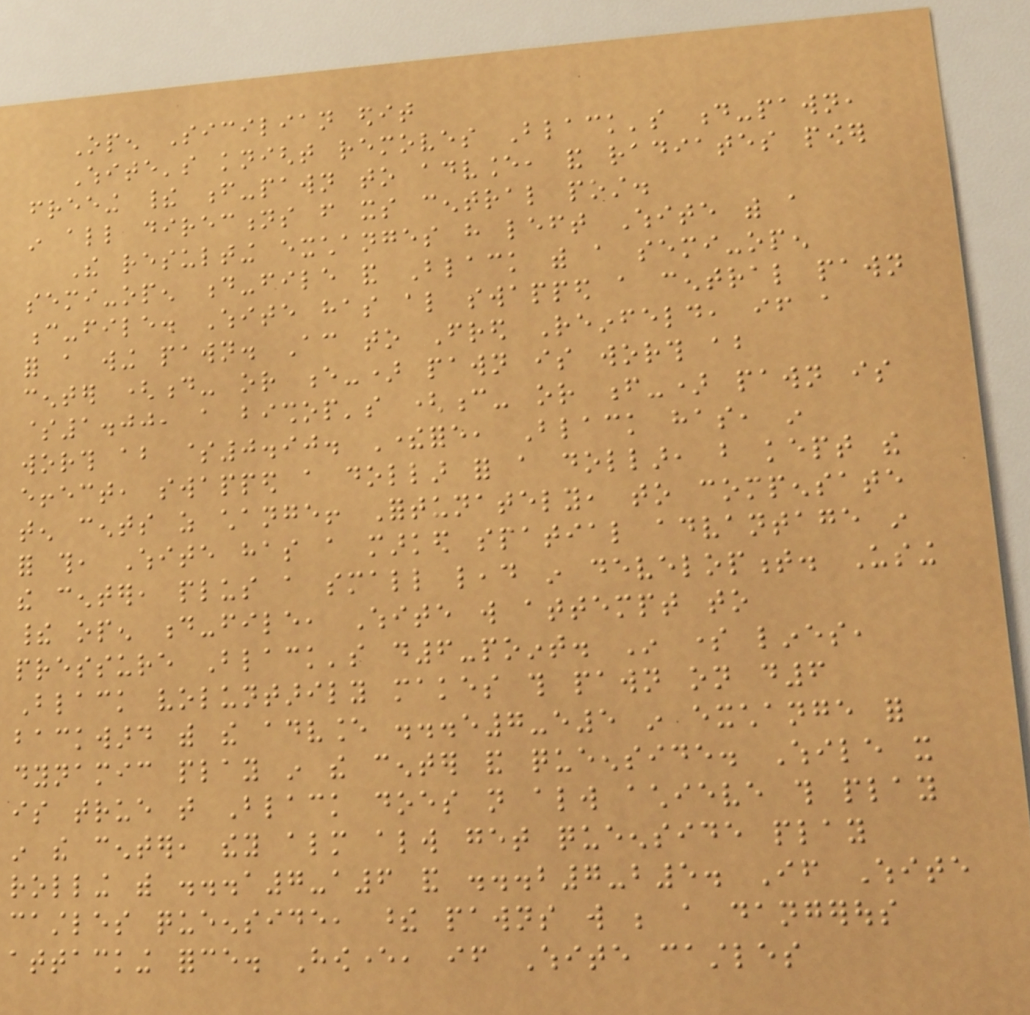Open Sicilian edit
White's knight removes Black's d-pawn,
freeing their f-pawn to advance, and radiates power
in all directions from its central post.
The resulting exchanges have left White with a
semi-open d-file and Black with a semi-open
c-file. White has also swapped a central pawn
for a wing pawn. According to Fred Reinfeld, if a
center (d- or e-) pawn is worth about
$1.00, a bishop's (c- or f-) pawn is
worth about $0.90. Therefore, Black has, in
effect, swapped a dollar for a dollar, but kept the
ten cents as change! Fortunately, to compensate
for this, White has a marked spatial advantage in
the center, plus a small lead in development. Using
their open d-file, White will attempt to
pressure Black's d6-point. In some lines,
Black voluntarily makes this pawn on d6
backward with the advance ...e7-e5 in exchange for
dynamic play in the center and queenside. While it
is true that Black does not always achieve this play
in the center, they almost always get queenside play
rolling with ...a7-a6 and ...b7-b5. If White
castles queenside, these pawns will be a dangerous
attacking force. However, if White castles
